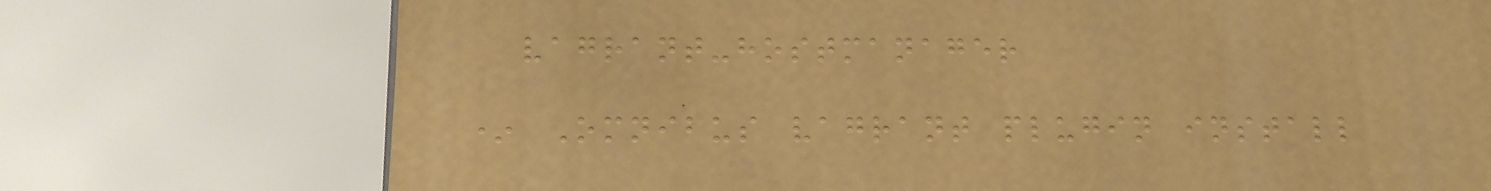vagrant-hostmanager
* Omnibus vagrant plugin install
